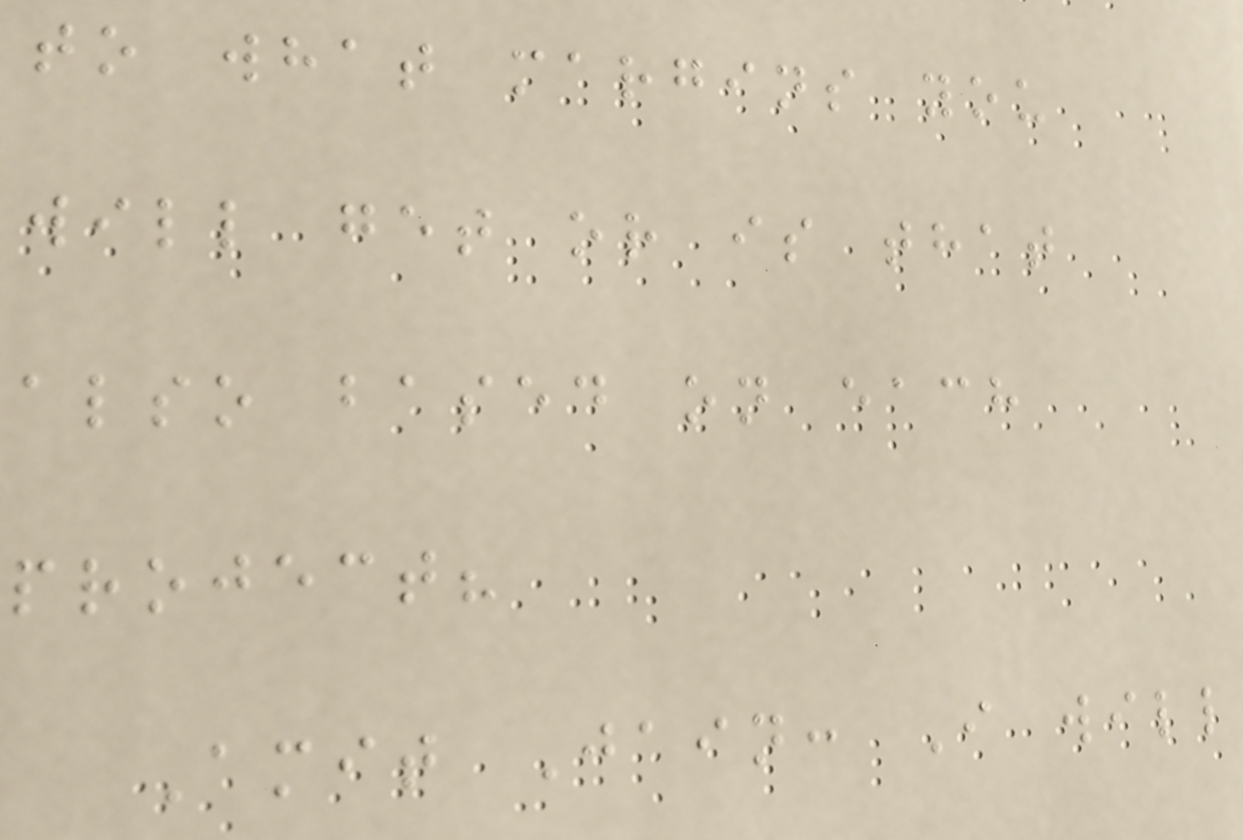to what margins you
will get or is that
also based on each
project?
Amit Jain: I will
